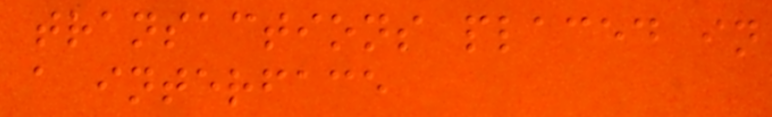transactions placed in
a interface
